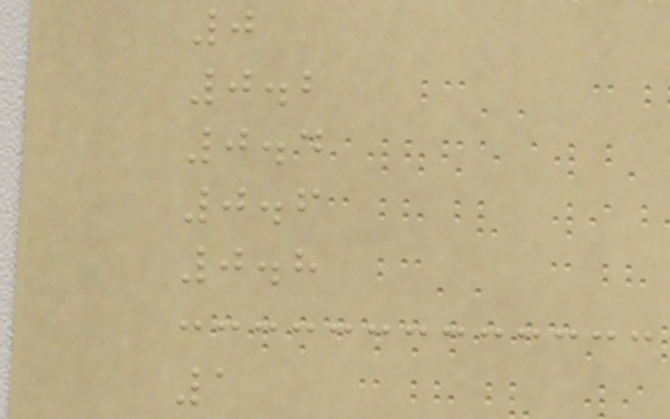0
0.2
0.4
0.6
0.8
1
